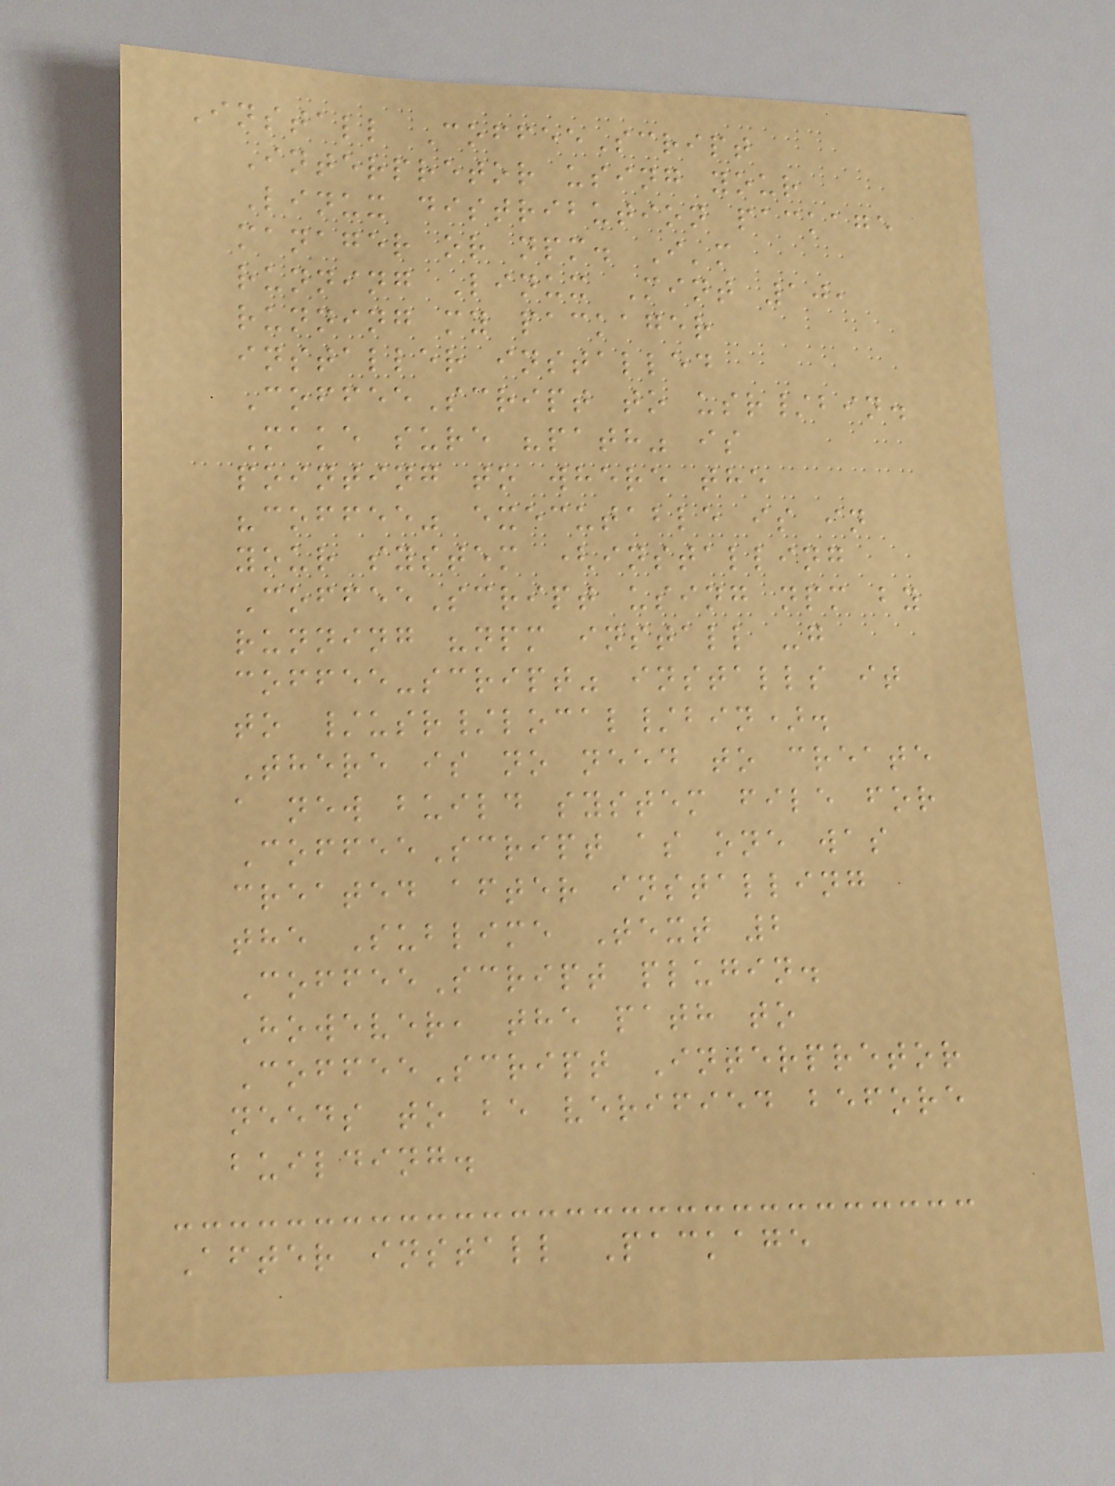Install CoffeeScript
Interpretor using your
Linux distribution package
manager or npm. I'm
running Linux Mint 10,
running my packager
installer installed
CoffeeScript to usr/bin.
Make sure "path" is
pointing to where the
"coffee" executable is in
your system (installing
CoffeeScript using npm by
running "npm install -g
coffee-script" installs it
to /usr/local/bin).
There is no need to create
a new build system file for
CoffeeScript as one was
created after installing
the Sublime Text 2
CoffeeScript plugin.
However, the path to
CoffeeScript Interpretor
needs to be verified before
building.
After install Package
